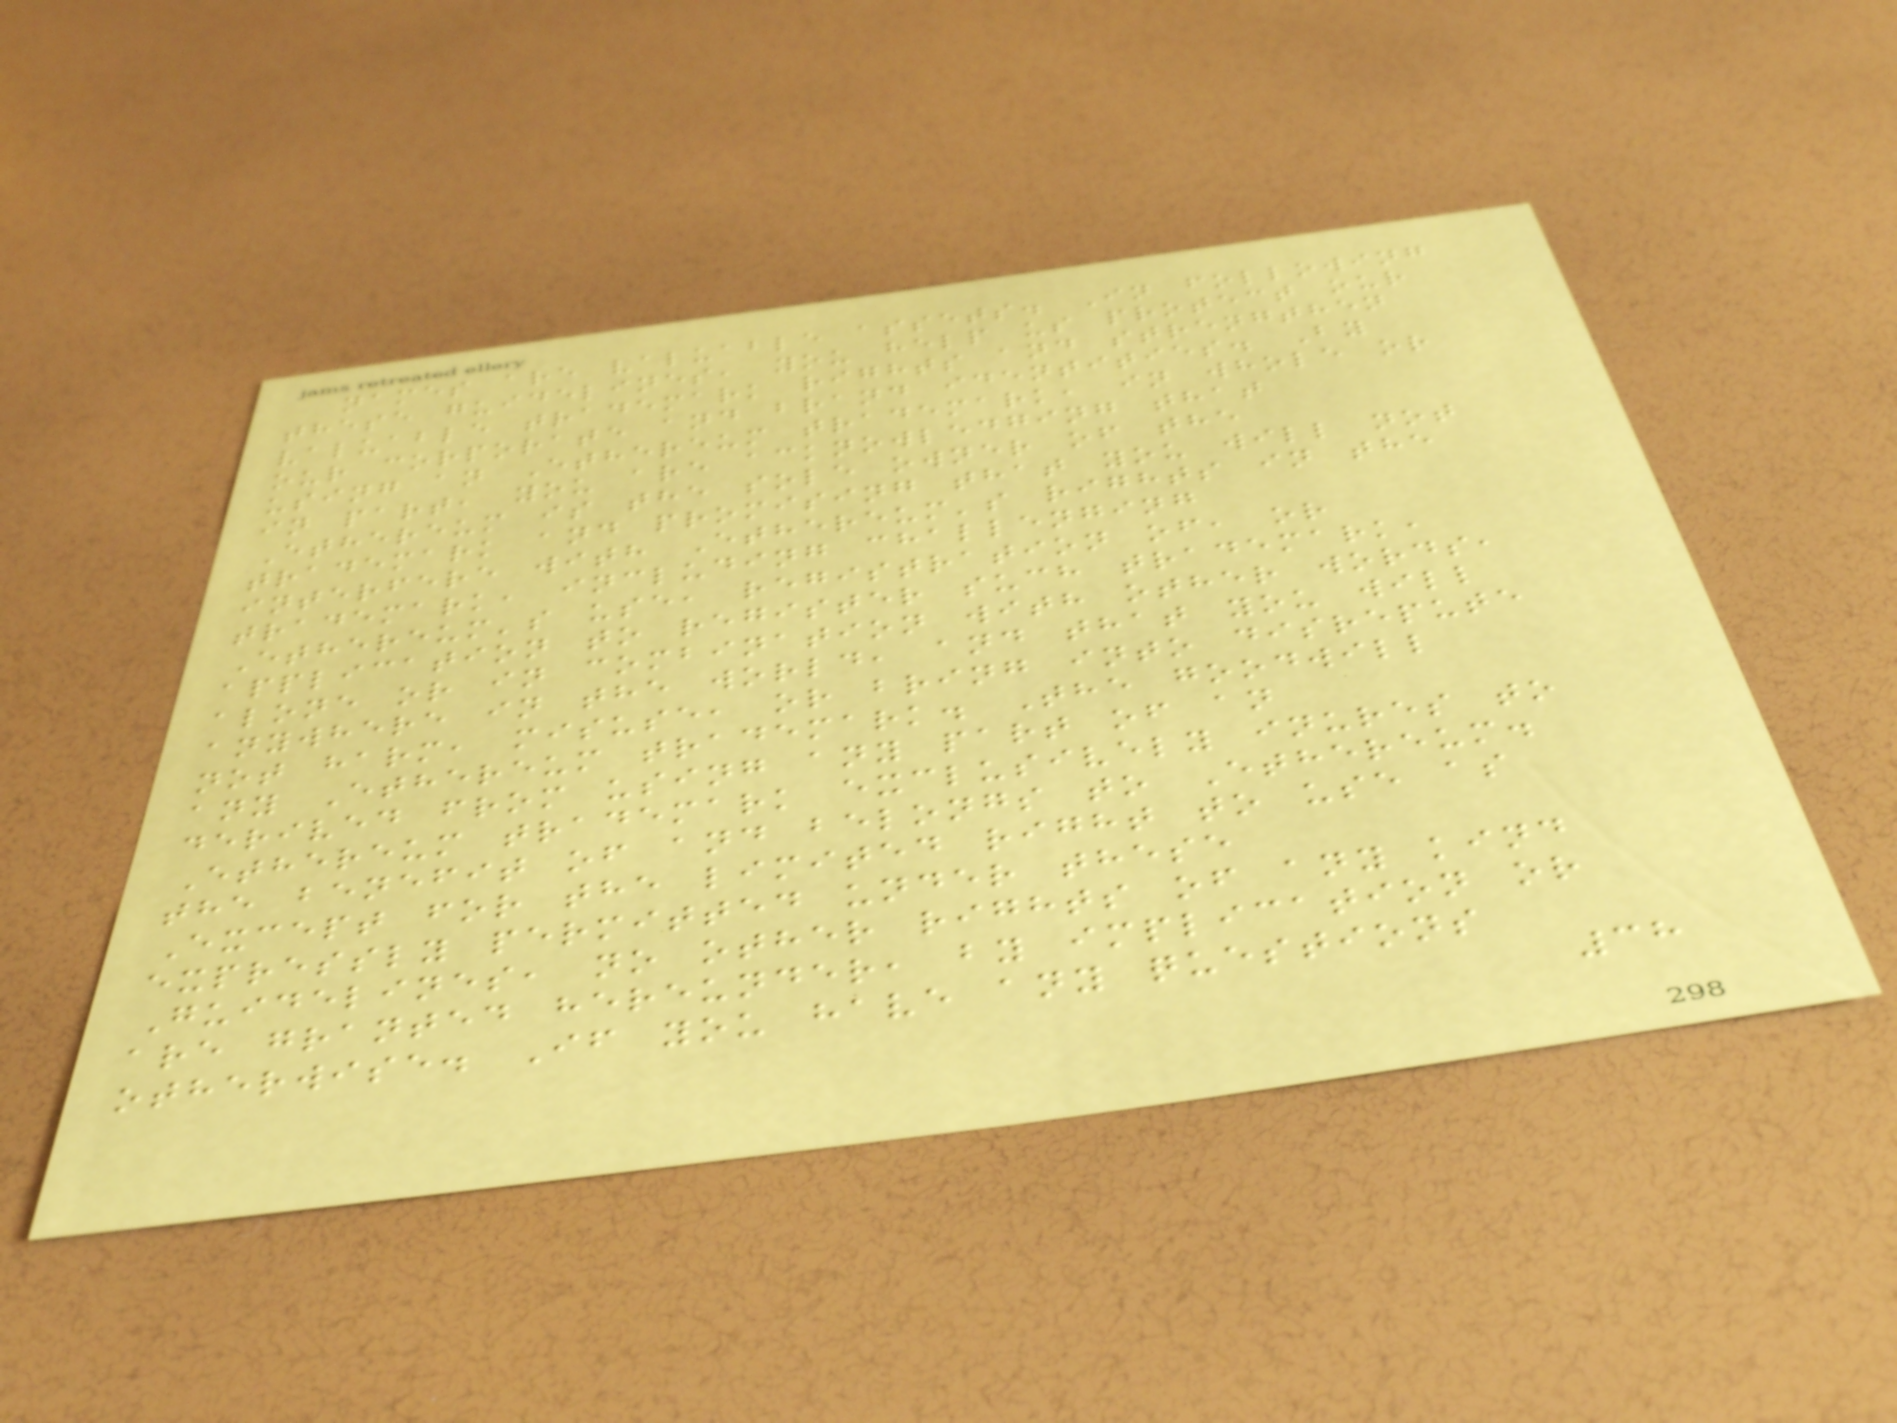names are valuable assets. In following
these guidelines, you help us protect our
valuable trademark rights and strengthen
our corporate and brand identities. By
using an Ethereum trademark, in whole or
in part, you are acknowledging that
Ethereum is the sole owner of the
trademark and promising that you will not
interfere with Ethereum's rights in the
trademark, including challenging
Ethereum's use, registration of, or
application to register such trademark,
alone or in combination with other words,
anywhere in the world, and that you will
not harm, misuse, or bring into disrepute
any Ethereum trademark. The goodwill
derived from using any part of an
Ethereum trademark exclusively inures to
the benefit of and belongs to Ethereum.
Except for the limited right to use as
expressly permitted under these
Guidelines, no other rights of any kind
are granted hereunder, by implication or
otherwise. If you have any questions
38
